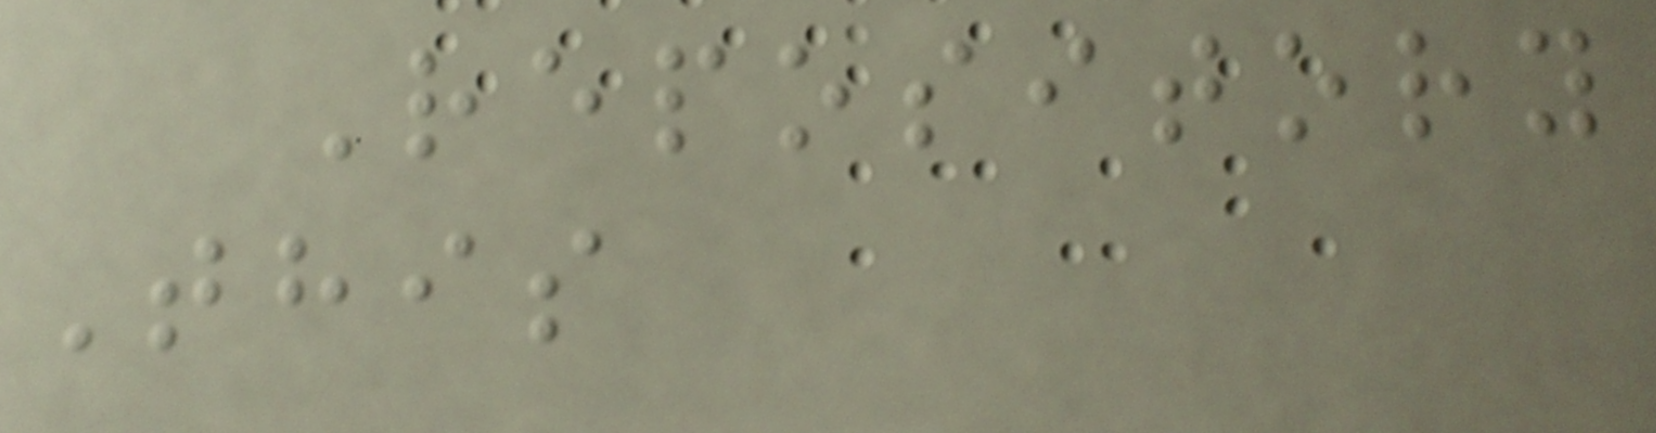Repository
This
